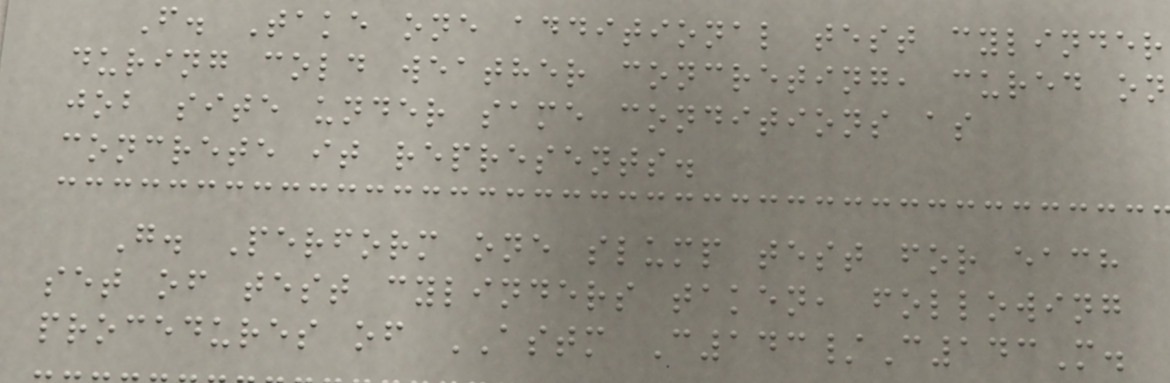F. Take one additional test cylinder
during cold weather concreting, cured on
job site under same conditions as
concrete it represents.
G. Perform one slump test for each
set of test cylinders taken, following
procedures of ASTM C143/C143M.
